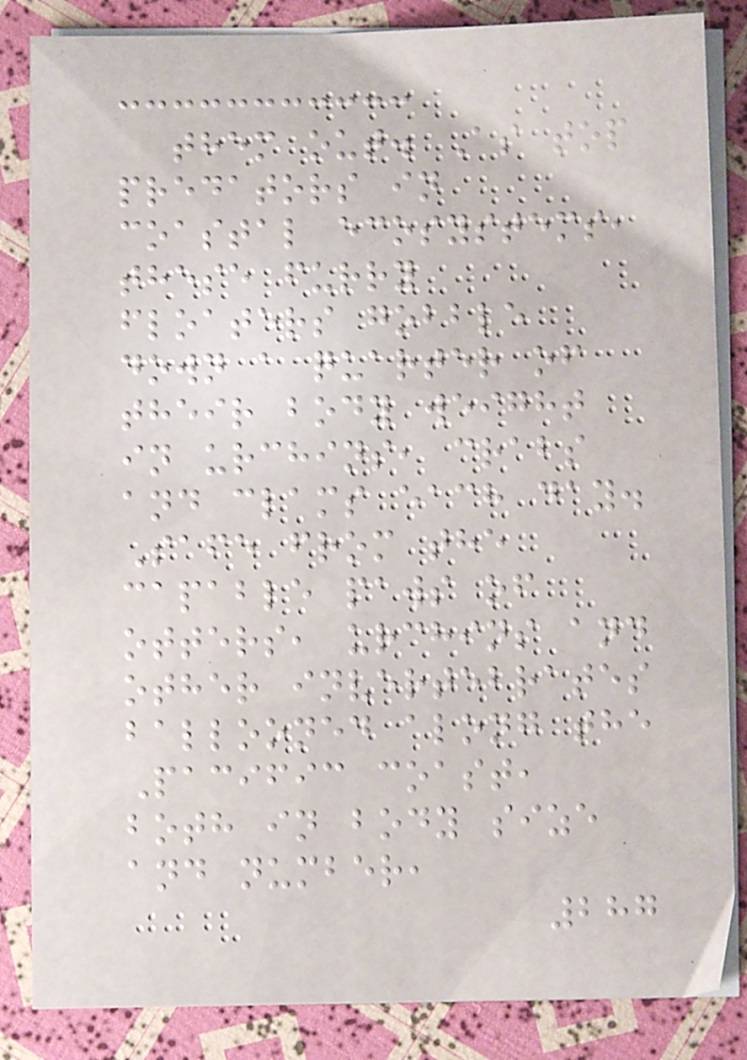them out. As top
predators in
coastal ecosystems,
these furry
floaters gobble
down a quarter of
their body weight
in urchins, crabs
and clams each day.
Safe from the
capable paws of
otters, urchins and
other invertebrates
ballooned along the
Pacific coast,
both in body size
and number,
287
